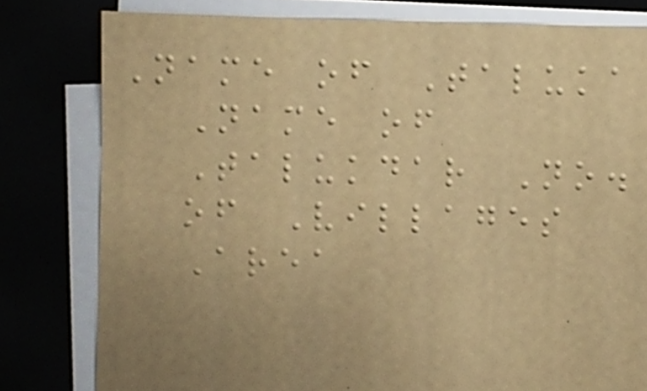Name of Taluka
Name of
Talukdar No.
of Villages
Area
